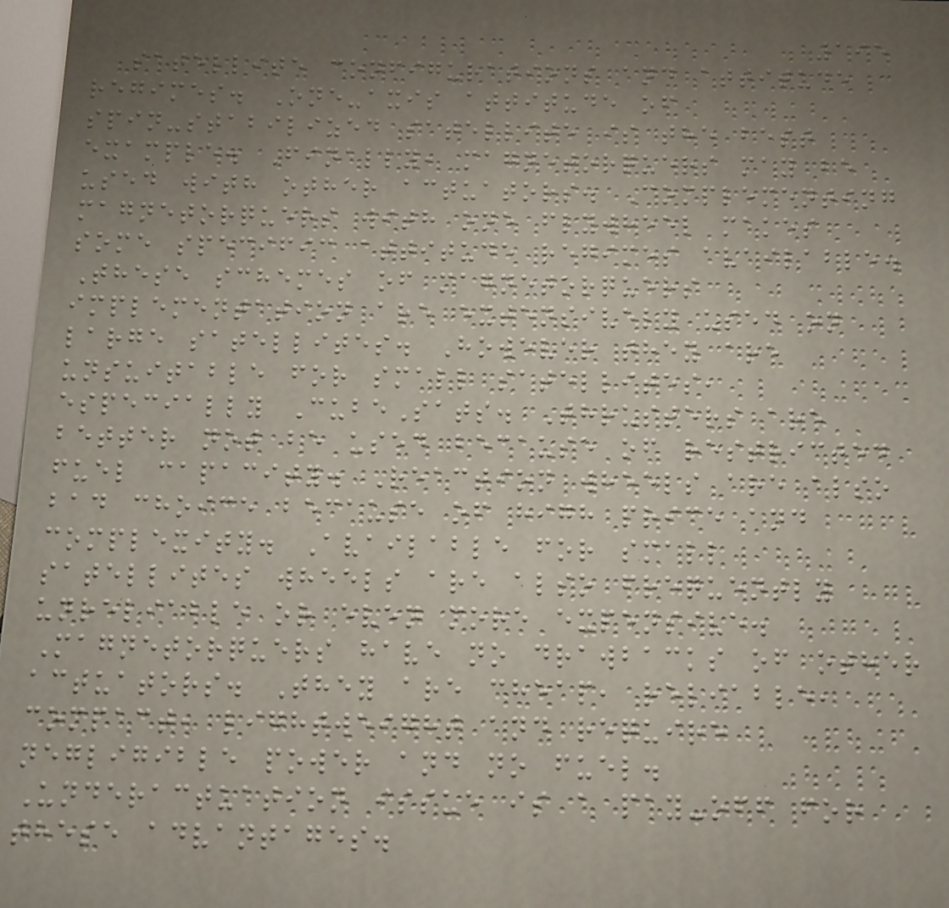195
satellite configurations and attitude
regimes. One-axis attitude of
spin-stabilized satellite is the best
example. Finally, magnetorquers may be
used with other actuators. Complementing
magnetorquers with one flywheel makes
some specific attitude regimes available.
These schemes of magnetorquers
implementation are extensively used on
large satellites. However they are
unsuitable for small satellites,
especially CubeSats. Thrusters are
better not be used because of restricted
fuel capacity. Reaction wheels are also
bad choice because of high price and
complexity. Available for small
satellites wheels are also frequently
unreliable or even more expensive.
Magnetorquers have no drawbacks of other
actuators. They are cheap, reliable,
compact, lightweight and require
negligible power and no fuel.
Underactuation issue is a pay-off for
these advantages.
